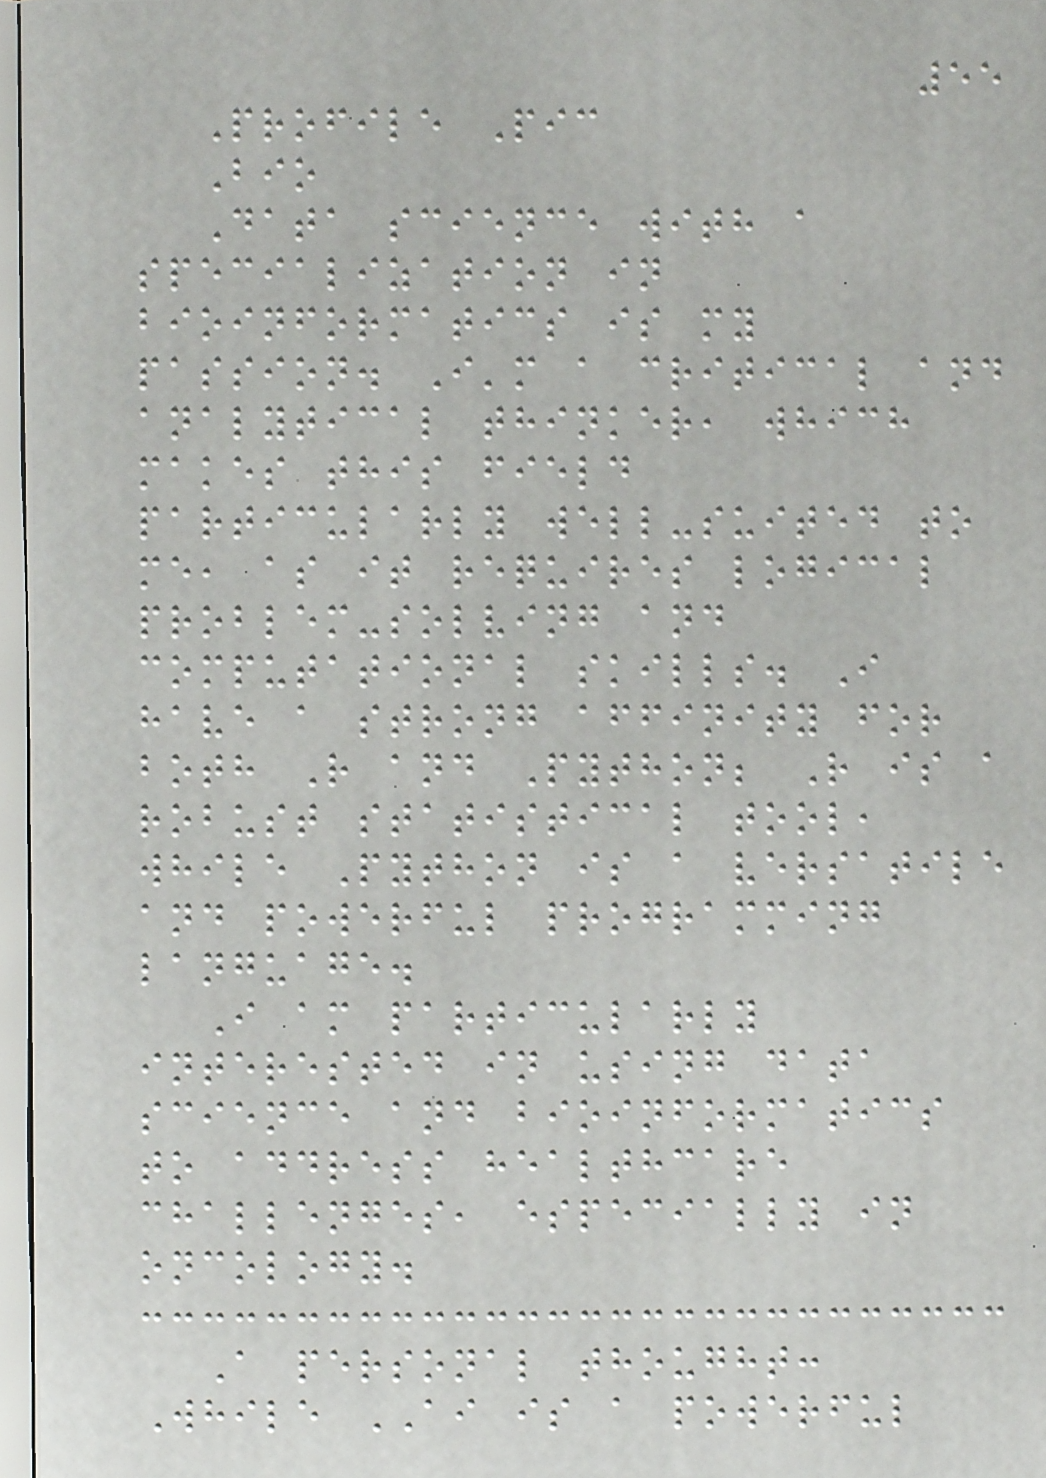55
Profile Pic
Bio
Data science with a
specialization in
bioinformatics is my
passion. I'm a critical and
analytical thinker, which
makes this field
particularly well-suited to
me, as it requires logical
problem-solving and
computational skills. I
have a strong affinity for
both R and Python; R is a
robust statistical tool,
while Python is a versatile
and powerful programming
language.
I am particularly
interested in using data
science and bioinformatics
to address healthcare
challenges, especially in
oncology.
A personal thought:
While AI is a powerful
